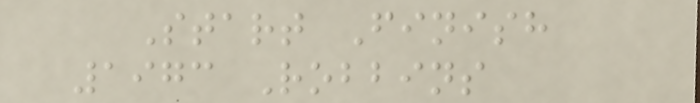Start Finish
1973 Robbins
